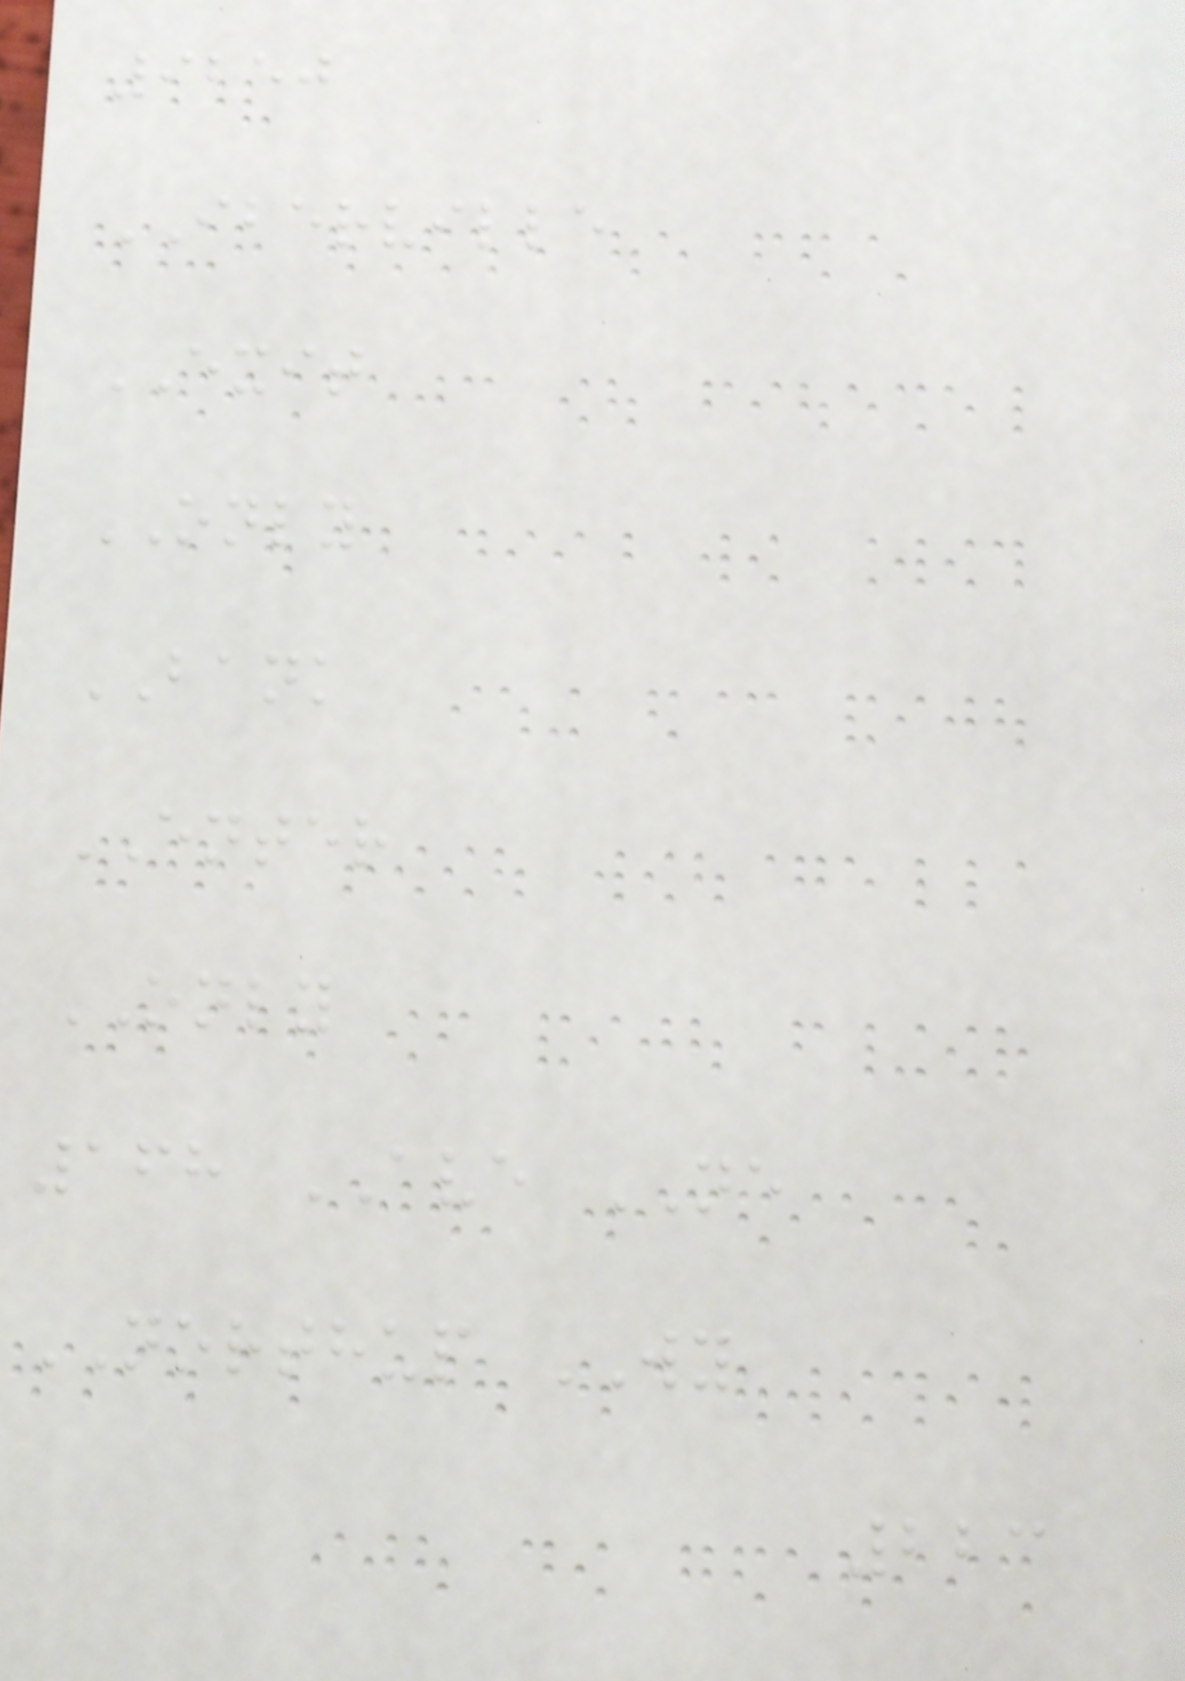9250
IBERVILLE
EXIT
ONLY
BANK
ENTER
ONLY
168 AVE NE
NORTHUP WY
223
